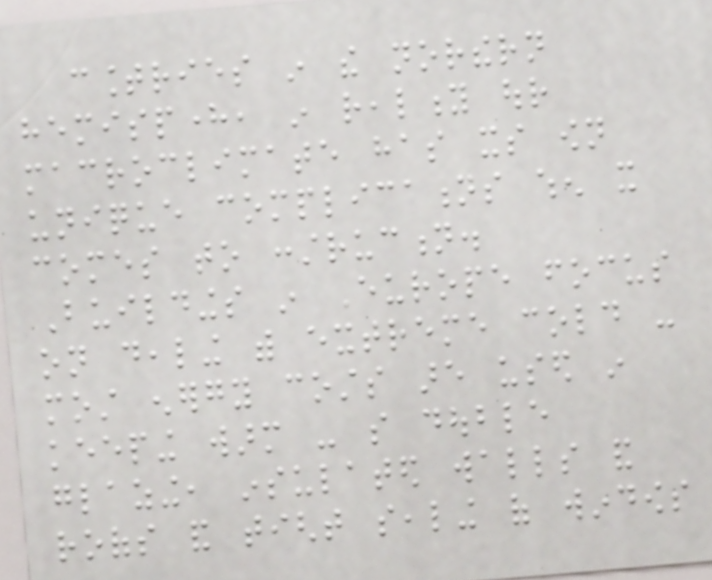countries in the northern
hemisphere, in reality our
macroclimate has its own
unique complications when it
comes to construction.
Buildings in Europe focus
on dealing with extreme cold -
most energy costs are used in
keeping warm - so double
glazing, insulated walls and
roofs and tight sealing of windows
